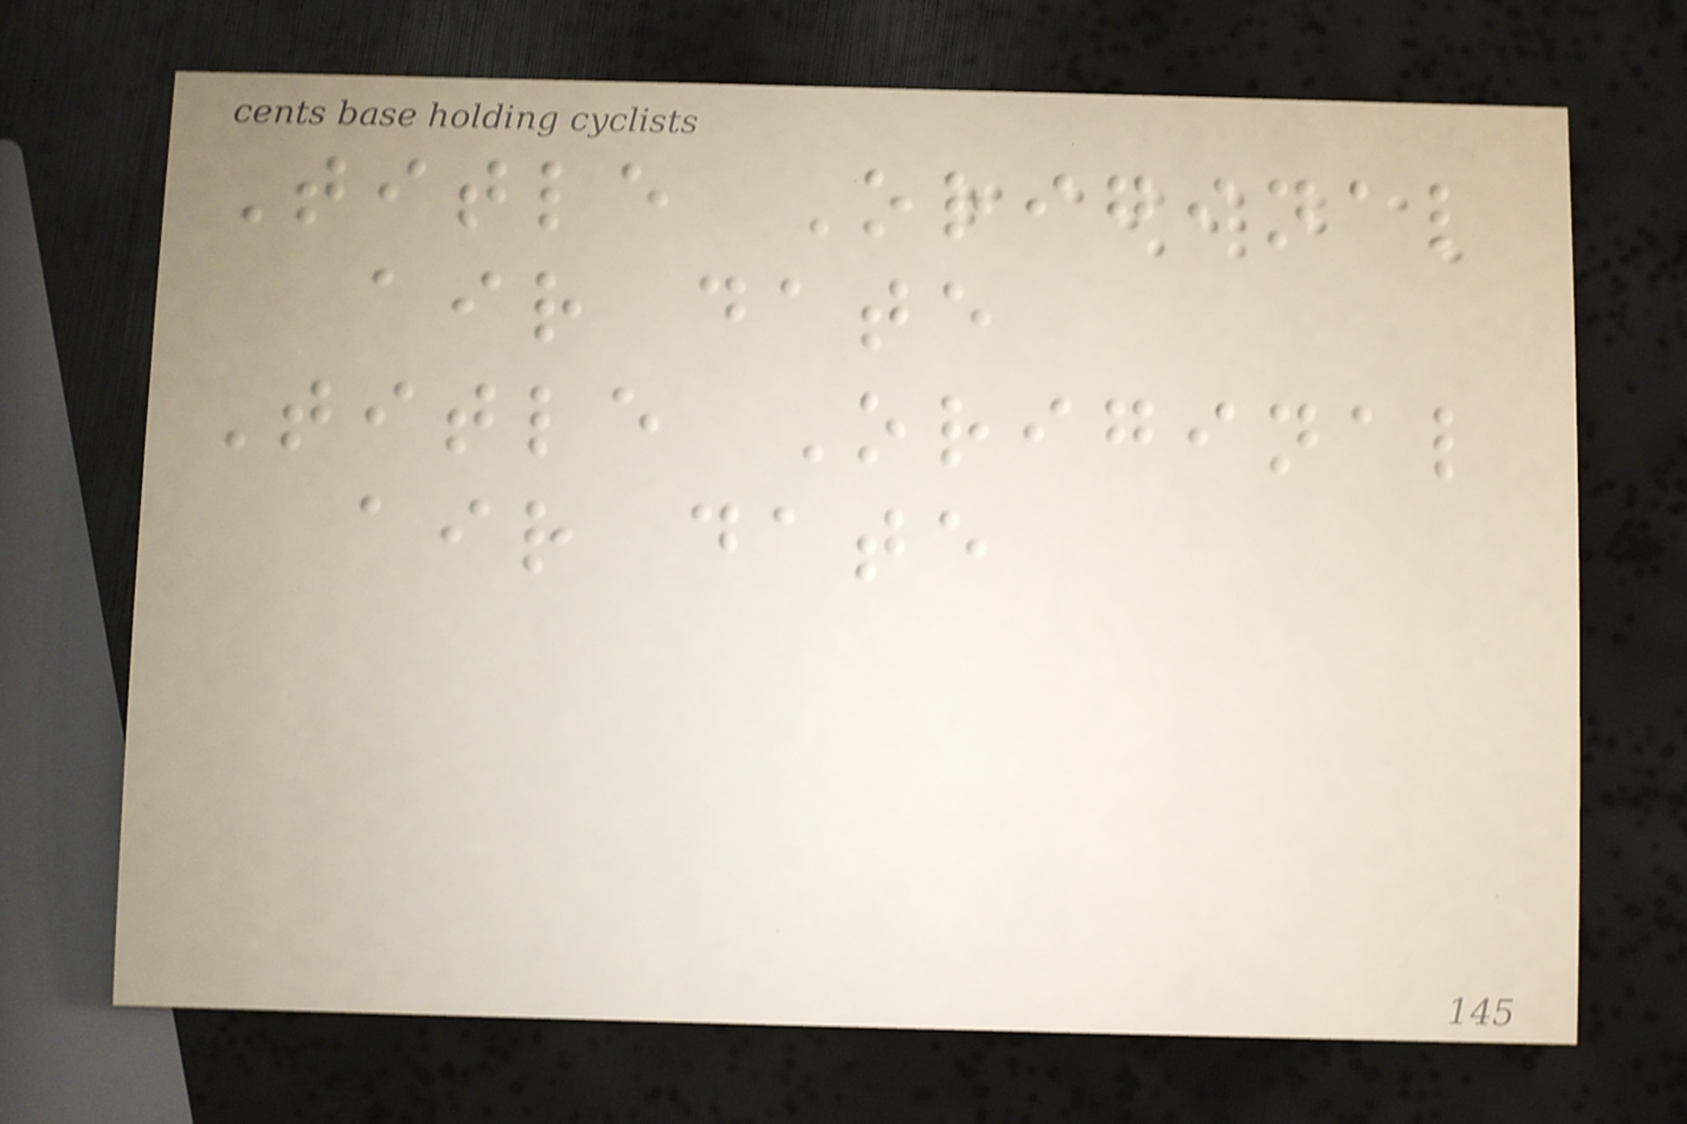Title Original
air date
Title Original
air date
